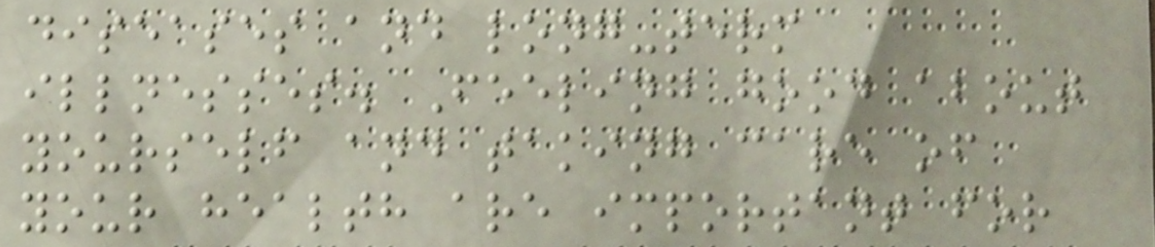diseases and long-term
illnesses. Feeling good about
yourself and taking care of
your health are important for
